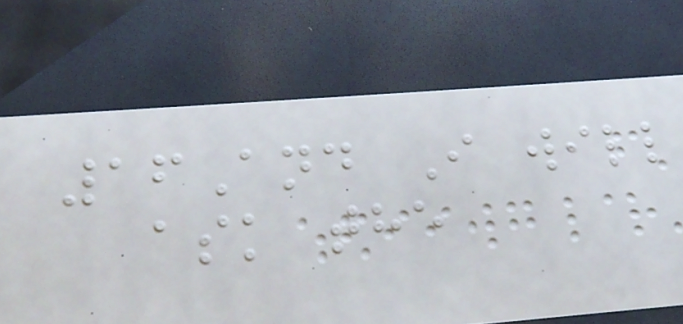16And I will
ask the
